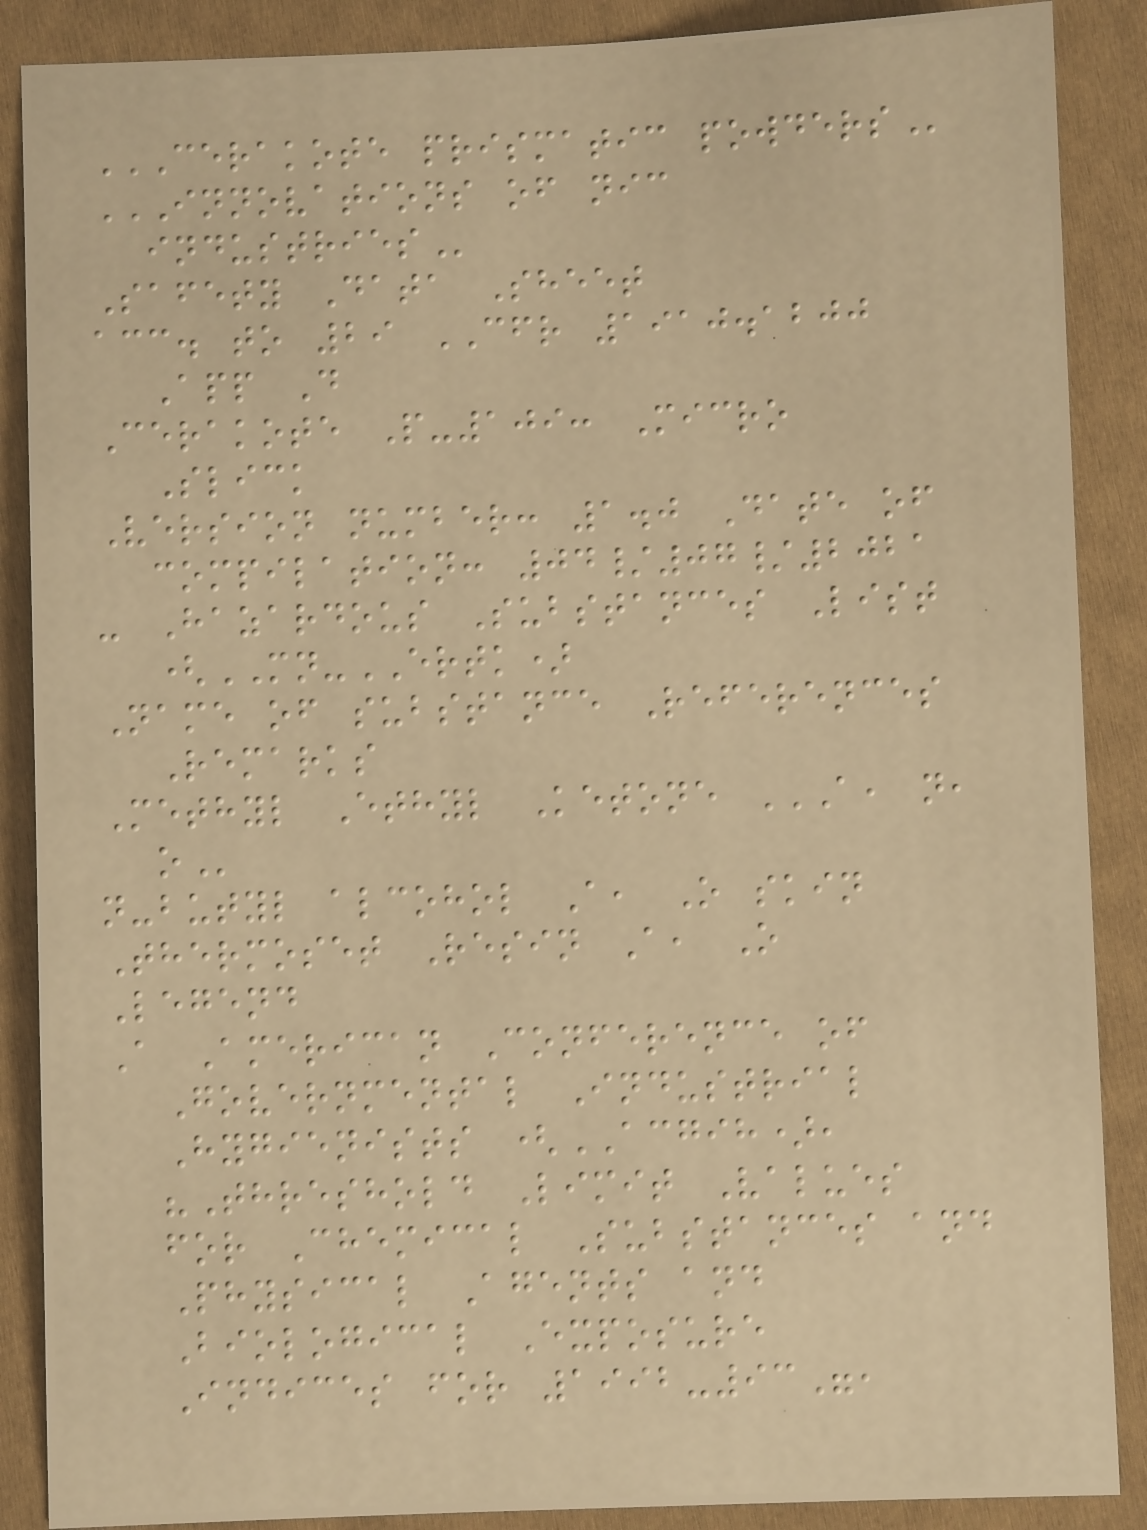CERAKOTE PRISMATIC POWDERS
INNOVATIONS OF NIC
INDUSTRIES
Safety Data Sheet
acc. to 29 CFR 1910.1200
App D
Cerakote P-109: Micro
Slick
Version number: 1.0 Date of
compilation: 04/07/2021
- Hazardous Substances List
(MN-ERTK)
Name of substance References
Remarks
Methyl Ethyl Ketone A, N,
O
n-butyl alcohol A, O skin
Thermoset Resin A, O
Legend
A American Conference of
Governmental Industrial
Hygienists (ACGIH),
"Threshold Limit Values
for Chemical Substances and
Physical Agents and
Biological Exposure
Indices for 1992-93",
